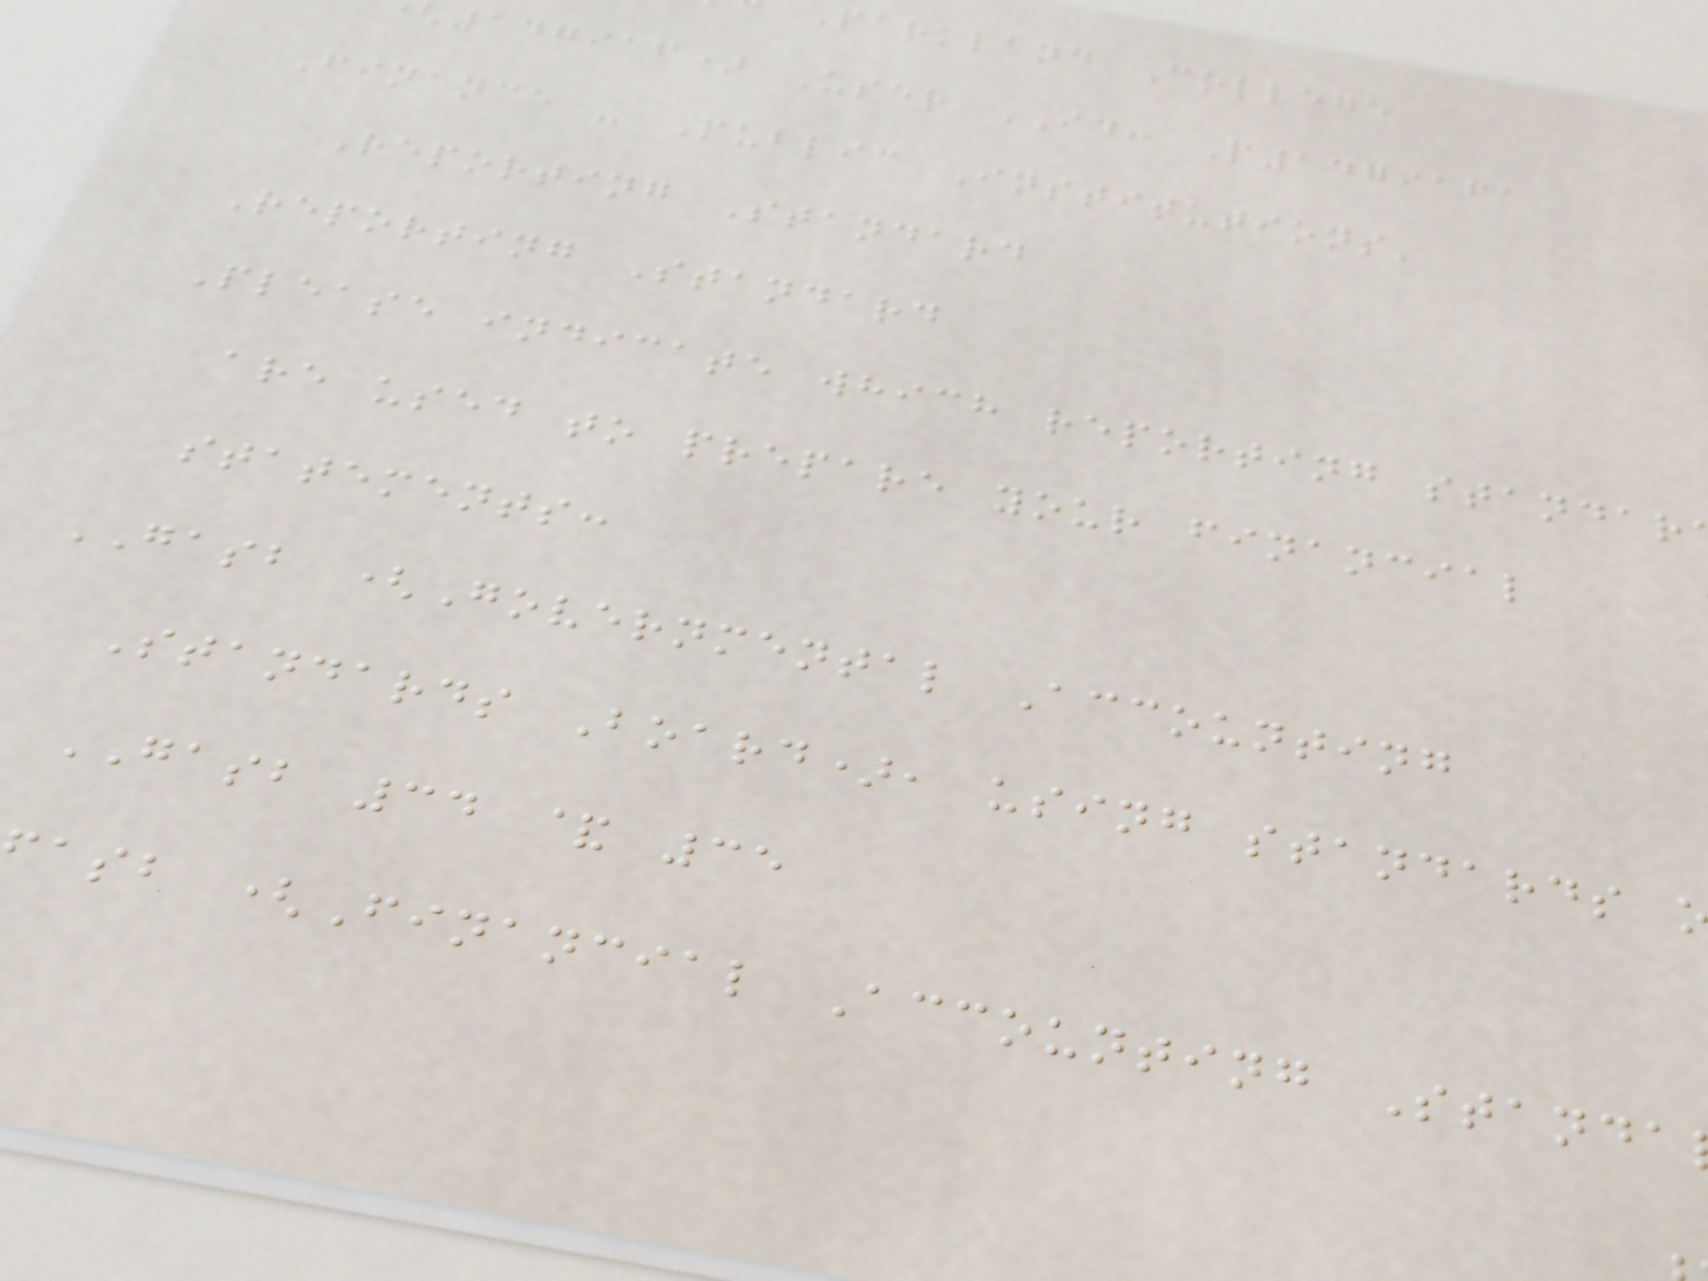Parkland College
147916) User ID: P1479161
Finance - Public Institutions'
Reporting Standard
Reporting Standard
Please indicate which reporting standar
are used to prepare your financial
statements:
GASB (Governmental Accounting
Standards Board), using standards
GASB 34 & 35
asb (Financial Accounting Standa
